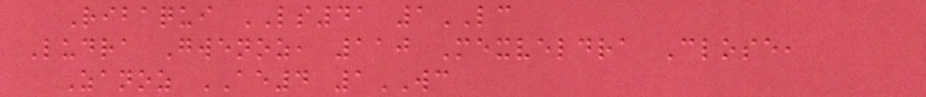Ribaqui LS41 1LC
Ludra Gwenoz, 110 Mexveldra Close,
Zanoz AE4 1WC
